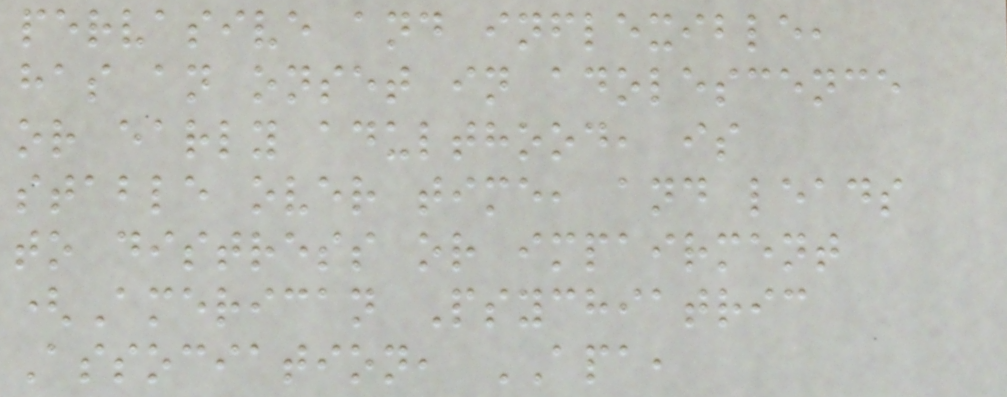pervasive and inflexible,
has an onset in adolescence
or early adulthood, is
stable over time, and leads
to distress or impairment
(American Psychiatric
Association, APA,
